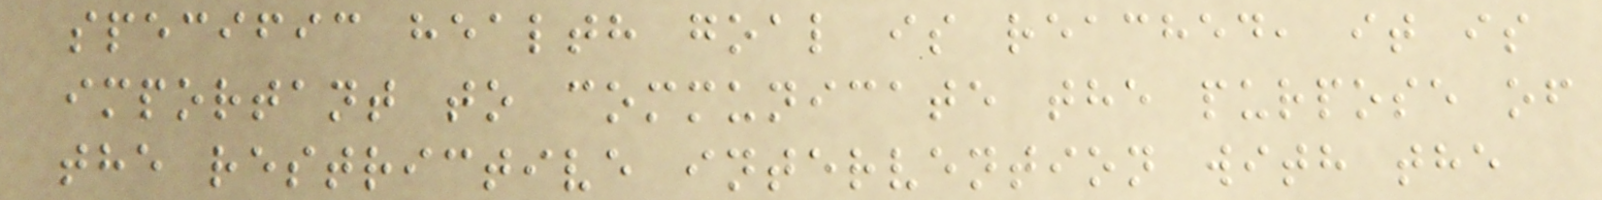specific health goal is reached, it is
important to communicate the purpose of
the restrictive intervention with the
